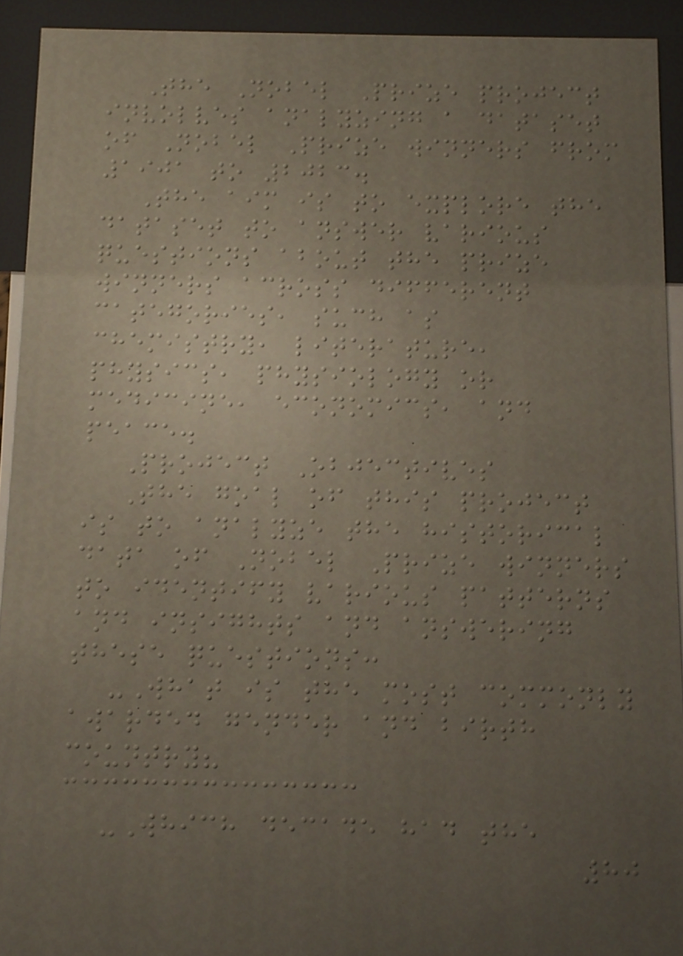The Nobel Prize project
involves analyzing a dataset
of Nobel Prize winners from
1901 to 2023.
The aim is to explore the
dataset to answer various
questions about the prize
winners across different
categories, such as
chemistry, literature,
physics, physiology or
medicine, economics, and
peace.
Project Objectives
The goal of this project
is to analyze the historical
data of Nobel Prize winners
to identify various patterns
and insights and answering
these questions:
-What is the most commonly
awarded gender and birth
country?
-Which decade had the
80
